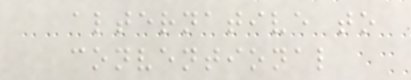alternative to
conventional
